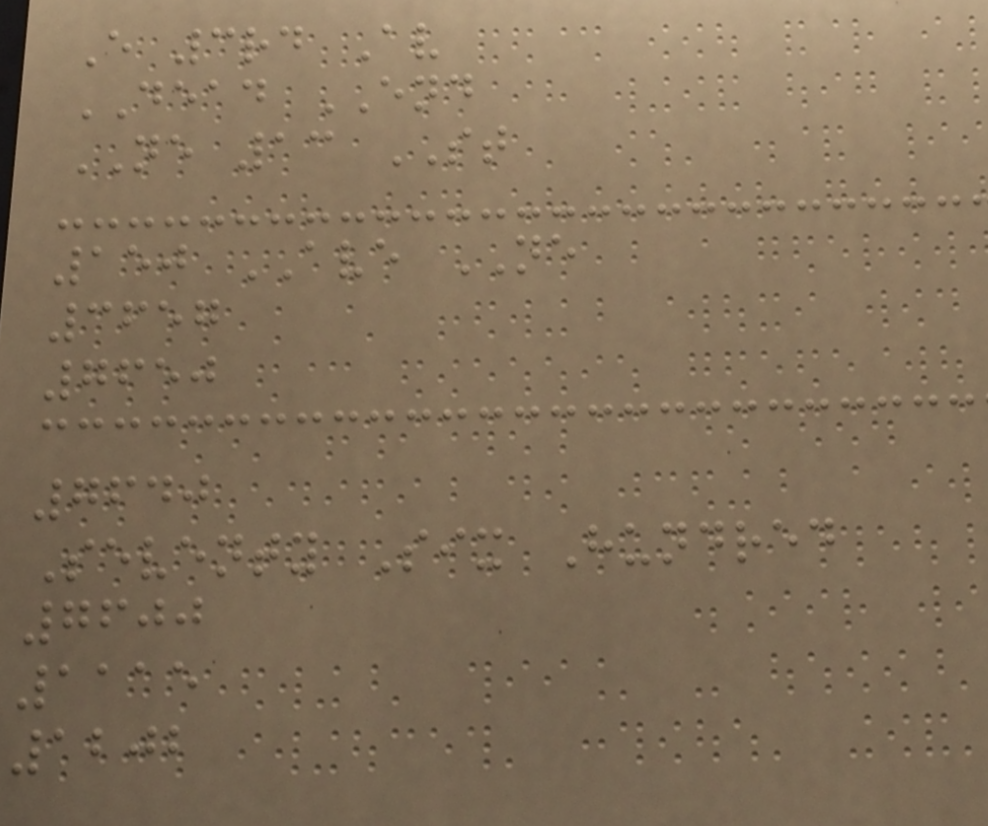E 3rd Av
DEAD END
NE 13 ST
150 AVE NE
3657
7650
7640
Seventy Six Hundred
7600
1115
1202
